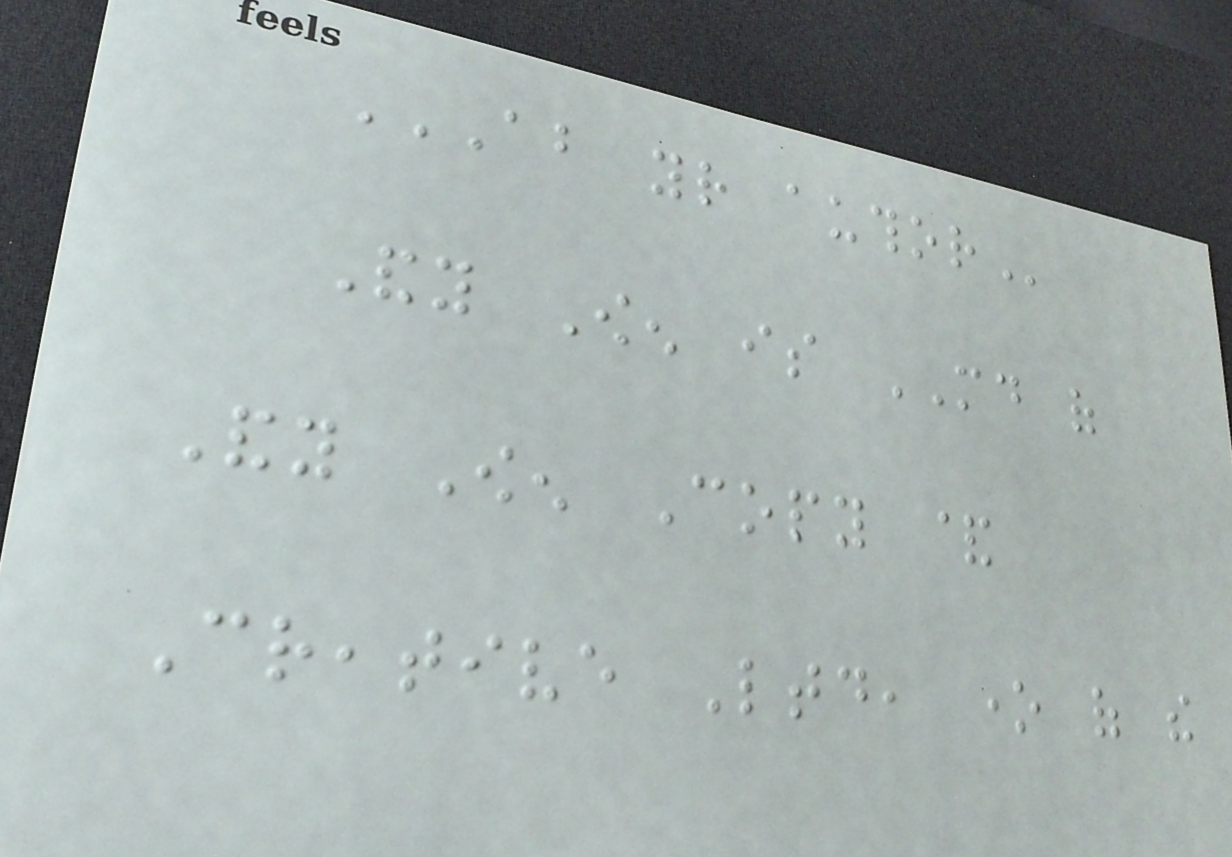ABOUT YOUR AUTHOR
Andy Owen is MD of
Andy Owen Copy &
Creative Ltd, one of the
